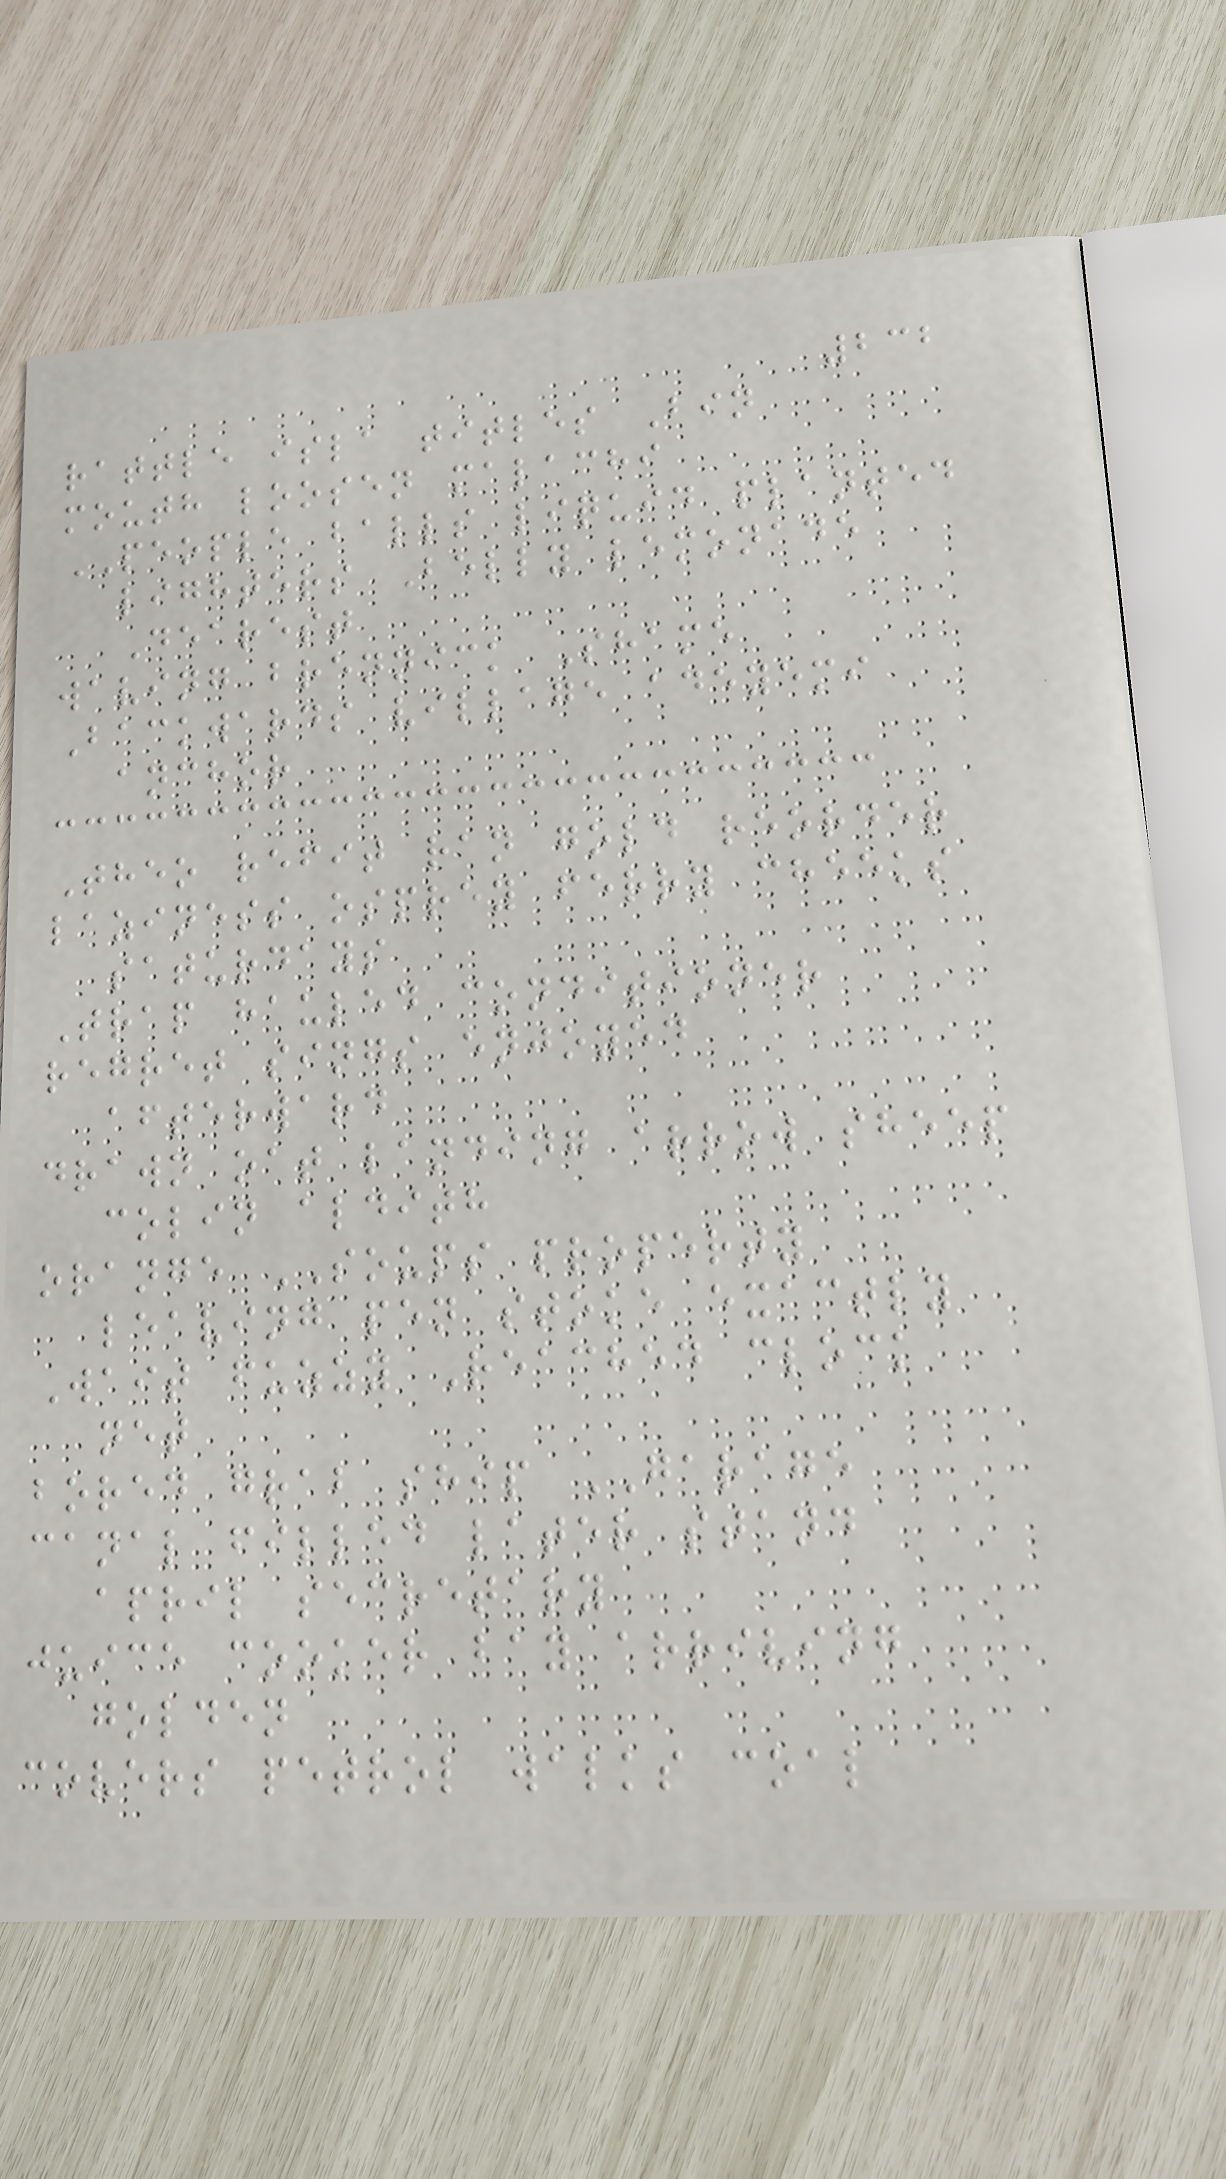232
rattle isla titles Bin
mouth loosen malachi
PEOPLE balls liquid planted
lighters Belly lemonade
Dearest
waving brennick Shame
Backwards village adeyemi
anchor
Theo refit ran gold reorder
laziness osprey ferry cheeks
saturdays
Trap hauled conditioner
regret sings enjoyed
afterward
drawn oat landing arrow sheep
colin aldith
orange SOUPS property
leaving pen stoke exactly
Wait fuzzy Reached clock
net
bored grab ship GARAGE
canal filled later stand
april secretary
juice cooker bay arriving
golden
covers petrol walks coal
